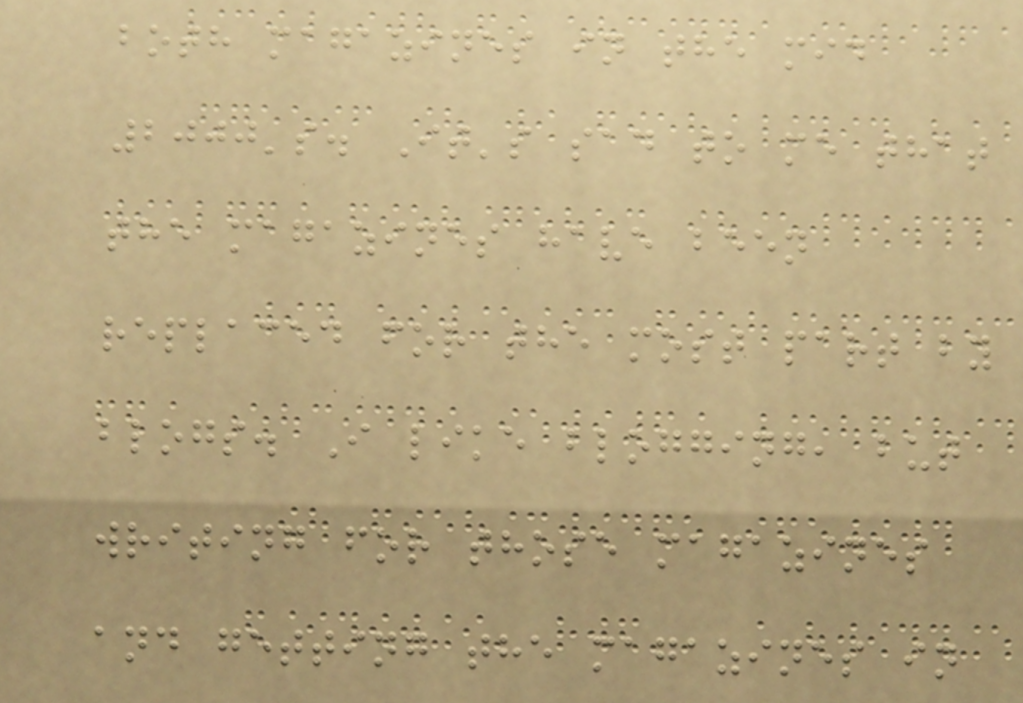both magazines in the mid
2000's. It's sad to me that
the magazines have been
replaced for the most part by
blogs. I like blogging, but
writing for those magazines
and getting the magazines in
